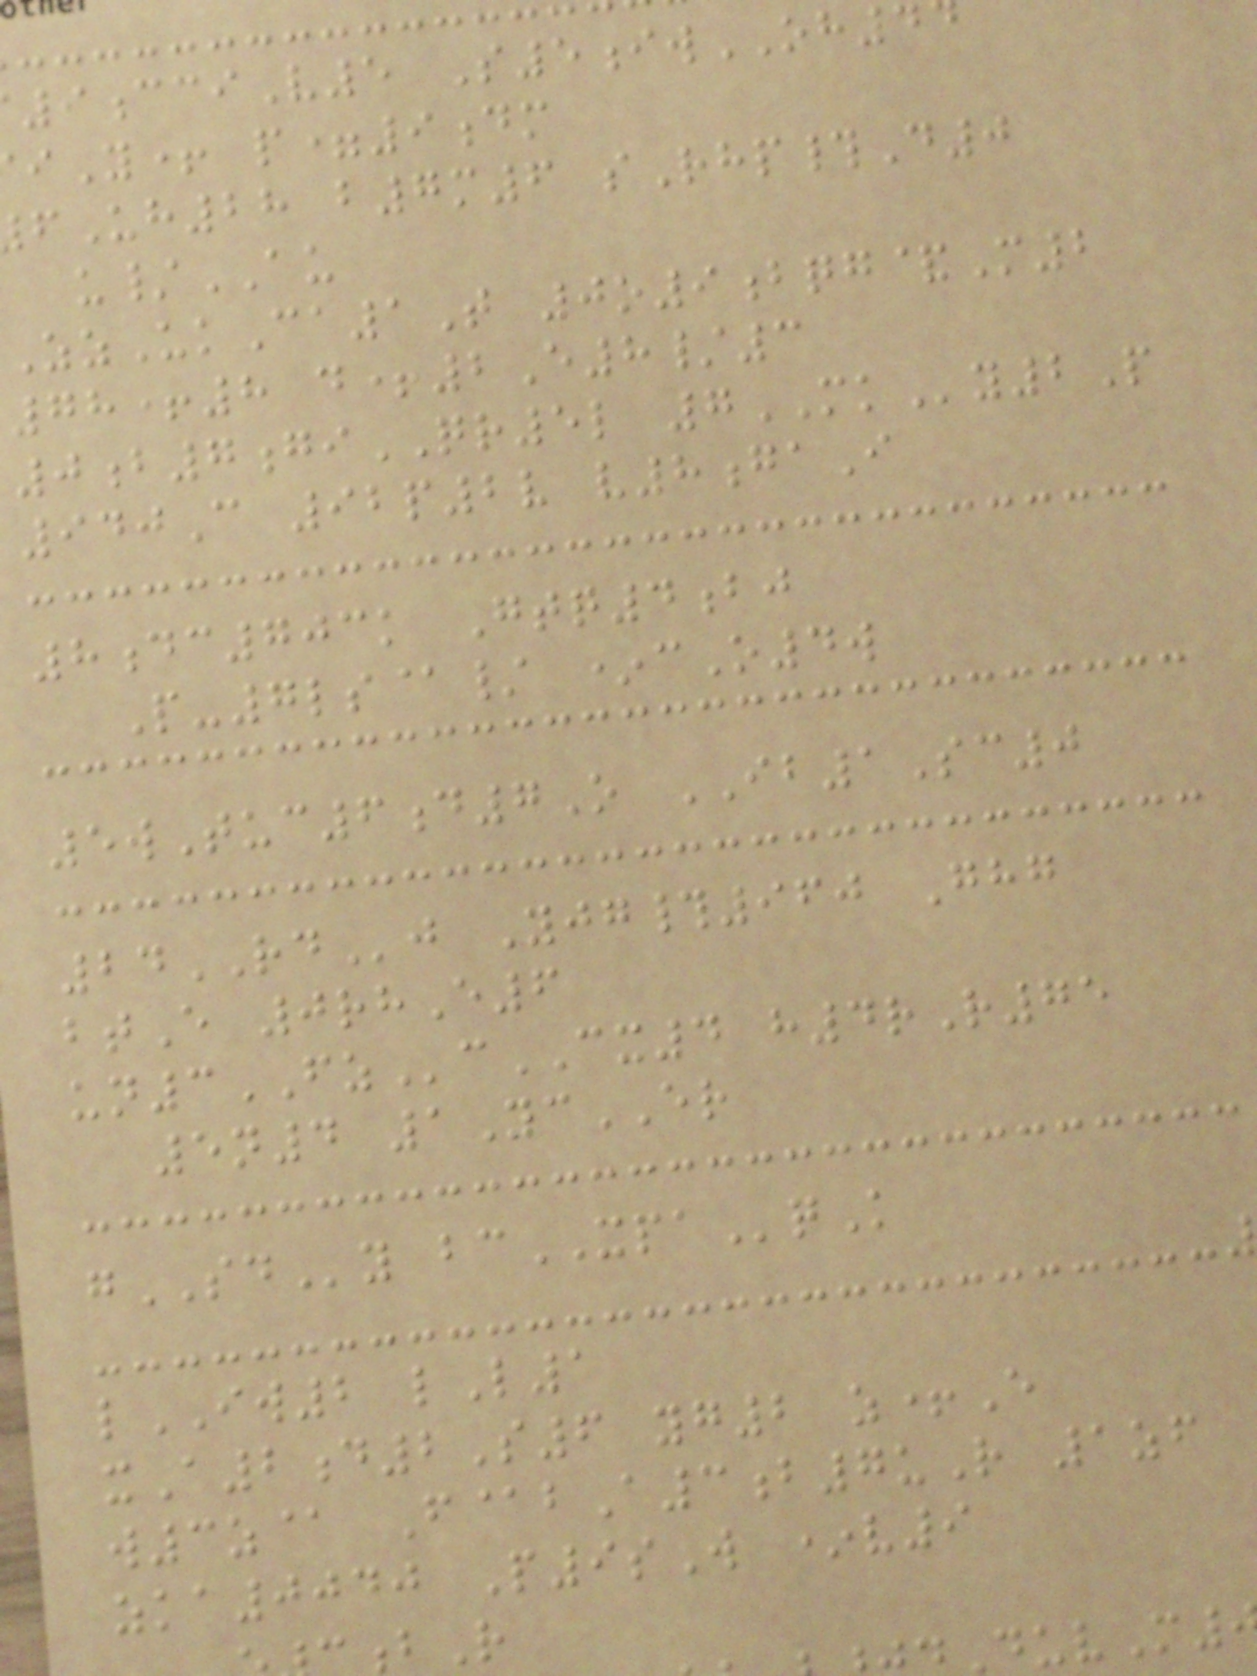9cciV5 S5iwOH4
iY+ p=9dm
Uh28 b7m6 sRhp#D0
u/AU
ZzUkCa1T 0o9bqg&M2
78+8 d+2E8/3
0b7giQR5l 7MKy2P
940C 92p2v v8gaI
8dc703k Gtq4bj
P-7ls@/ *cO4w
5wTuc6d7O IB1Sc0
24RDj Yjg#960 Ghg
btE 0rhE6
un3FZcCX4 h4rR75
5n4 1YcER
gSDy bcXPAqK
lIW2 lL1
xA2d2S6 yg2 z+E
w3z@ F@bA3b7uR 1zf
zka0040 P9sW *v9
